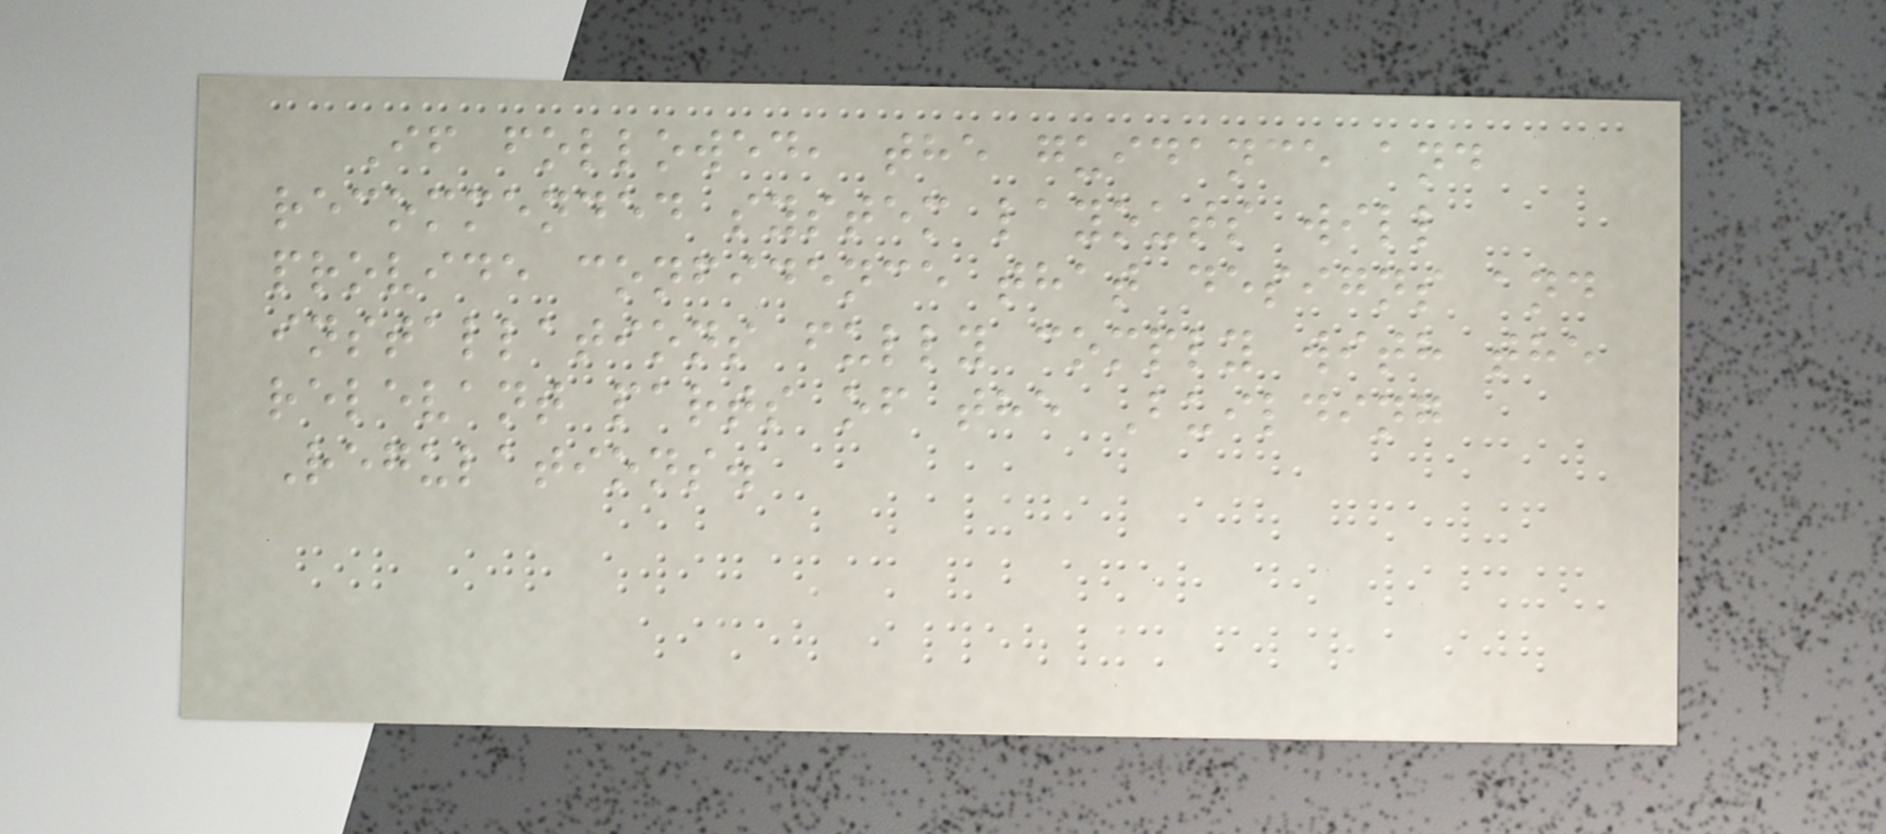If followed, the guidance and
recommended system layouts will
provide confidence that designs and
installations fully comply with the
relevant parts of the Building
Regulations.
